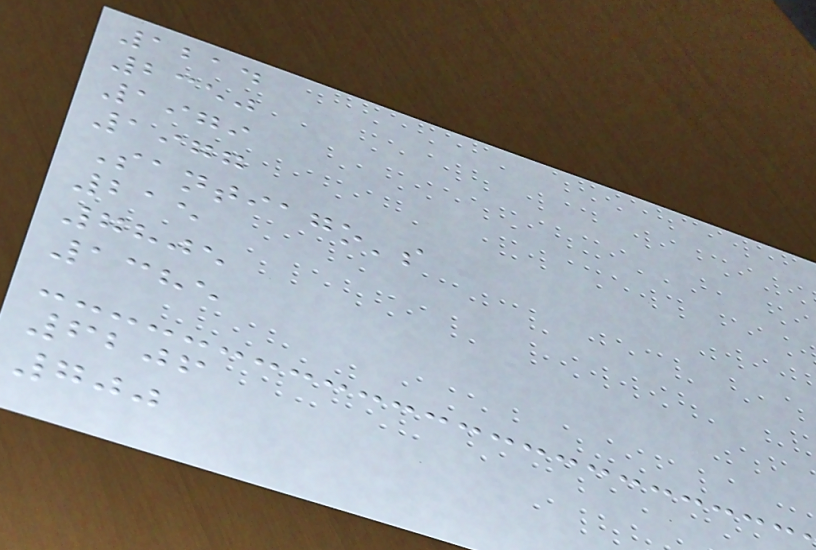1214
2350
1979
1977
Santiago's
215
7805
1385
6206
700
